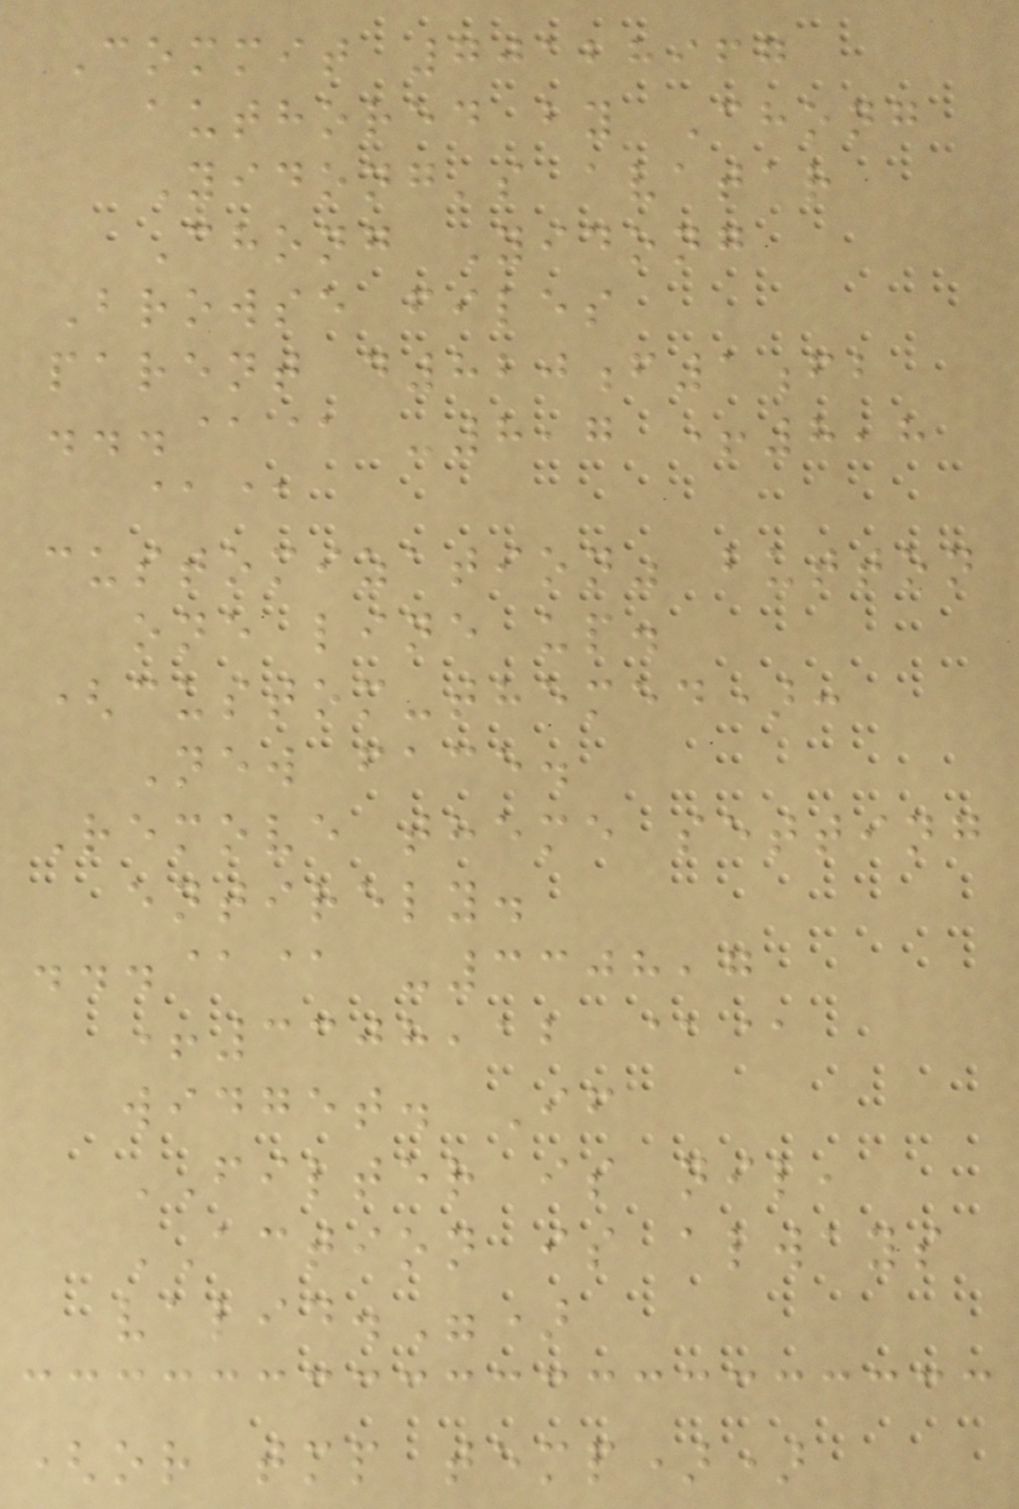Commit 70128967
authored by Chong
Yidong's avatar
Chong Yidong
Browse files
parent d820f1fb
...@@ -8,7 +8,8
@@
customization" button
one line up.
(custom-themed):
New face.
Remove theme setting
entirely.
...@@ -3308,7
+3308,12 @@
widget. If
FILTER is nil,
ACTION is always
valid.")
(or tmp temp))
